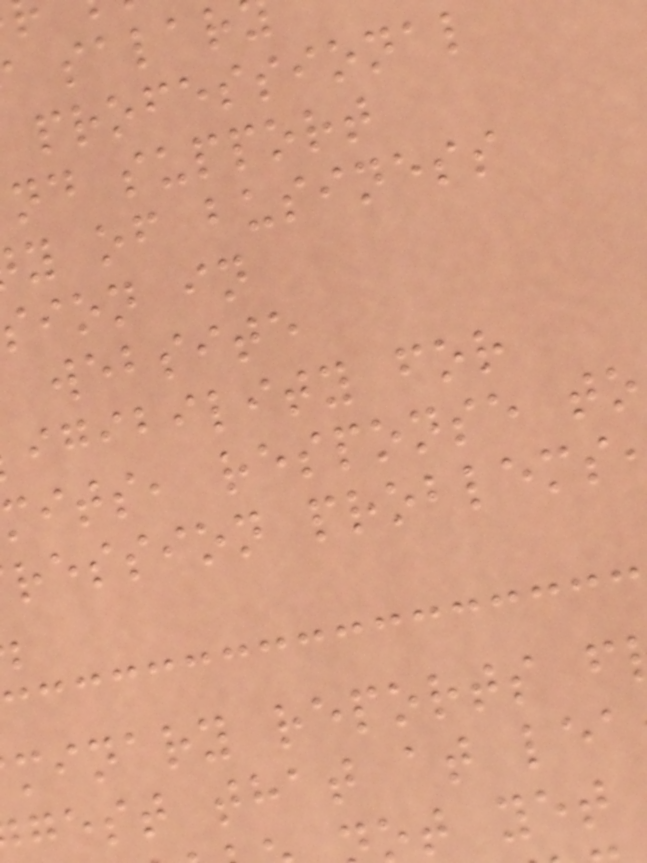professional
nd support
y of business
ion in
website
igibility for
mits, response to
ression problems
minary reports f
gest that at lea
